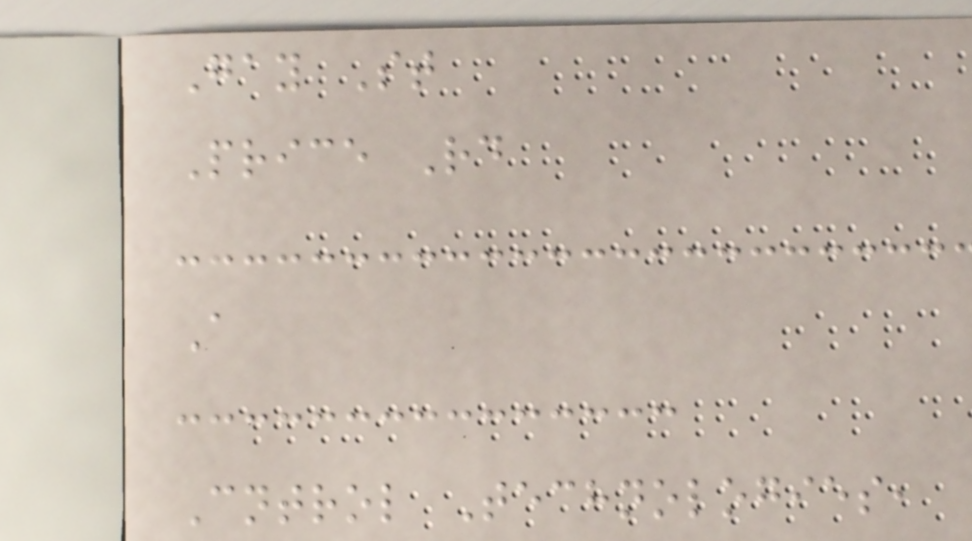Gay St
Price Rd
A
Cntrol Technologies,
